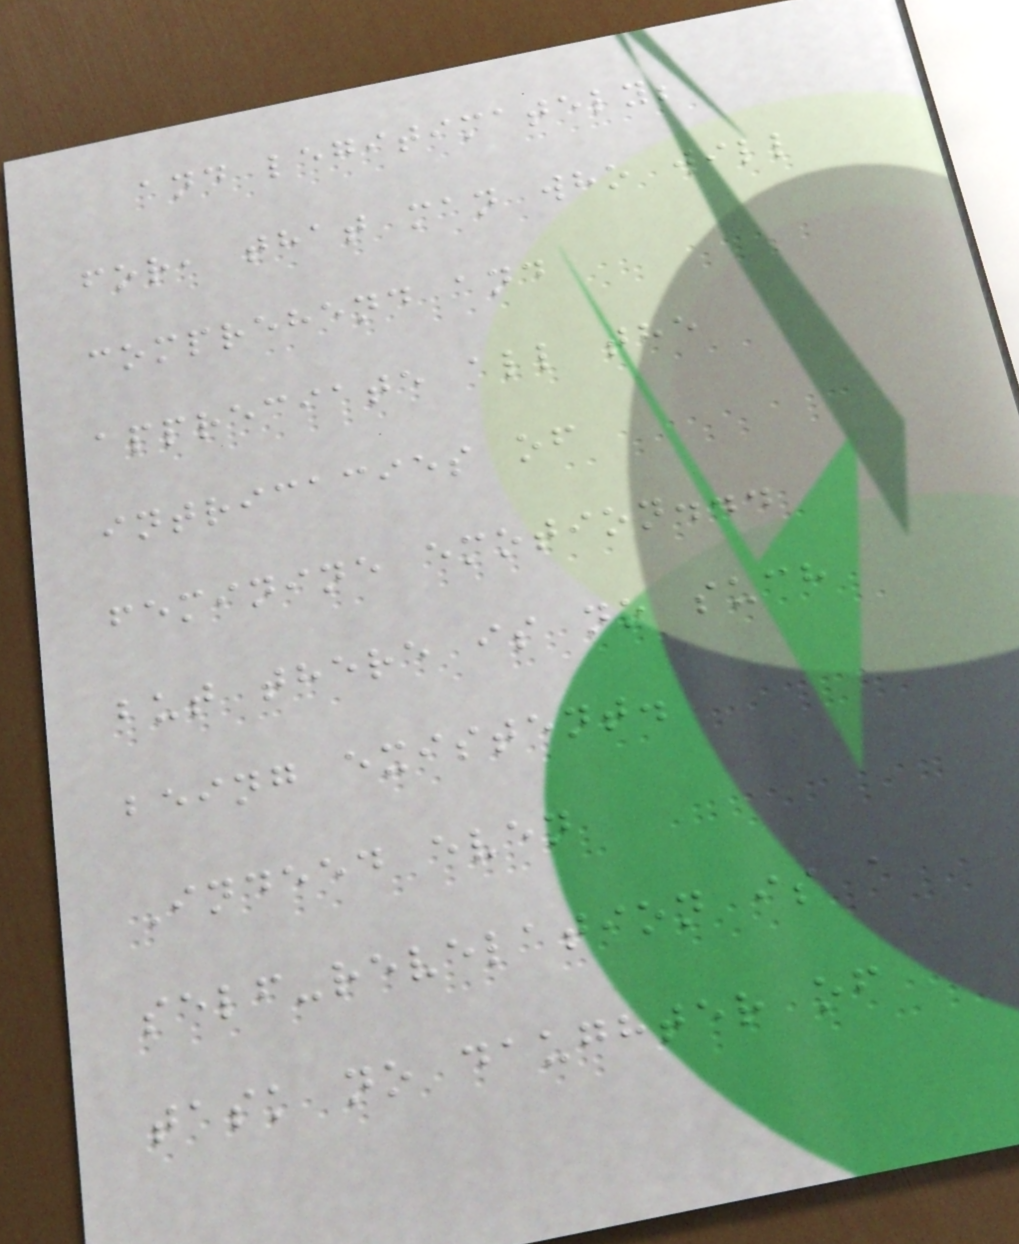and legitimately;
for, that man who will
comprehend and
appreciate all the
intricacies of
feminine emotion...
but there is no such
being existent.
Indeed even
self-revelation is a
task no daughter of
